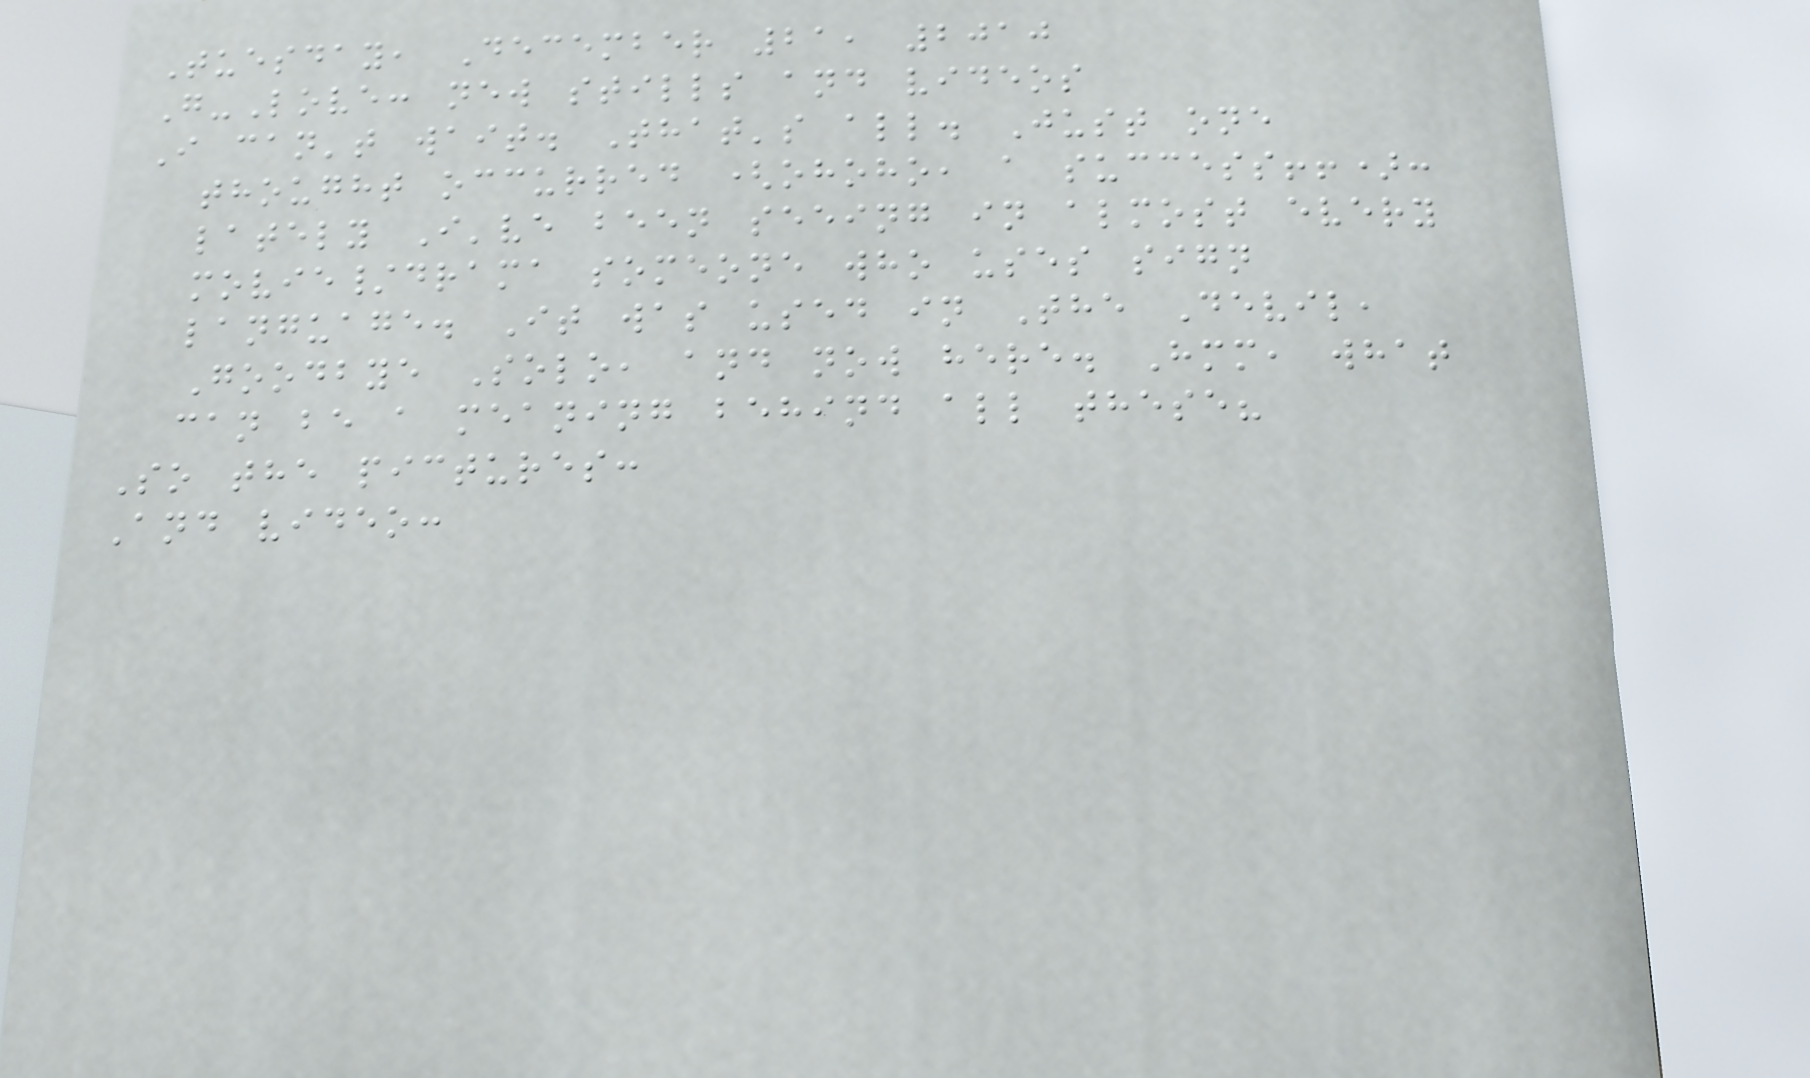Tuesday, December 21, 2010
G-Love: new stills and videos
I can't wait. That's all. Just one
thought occurred (ohoho, a success!!):
lately I've been seeing in almost every
movie/drama someone who uses sign
language. It was used in The Devil,
Goodbye Solo, and now here. Hmm, what
can be a meaning behind all these?
So the pictures:
And video:
